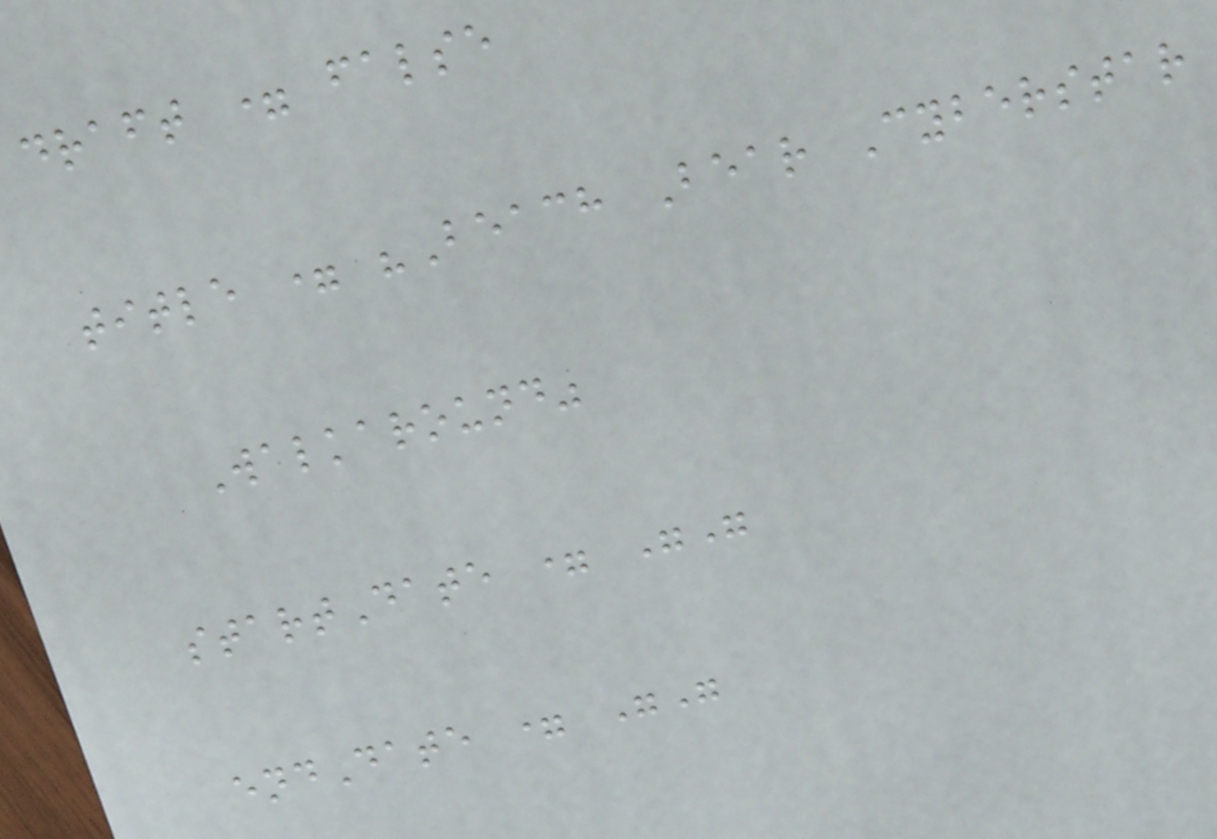draft = false
title = "Beach Bear Cyberstar
Walkaround"
startDate = ""
endDate = ""
